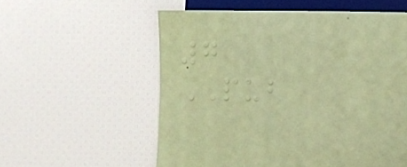7
PUB
